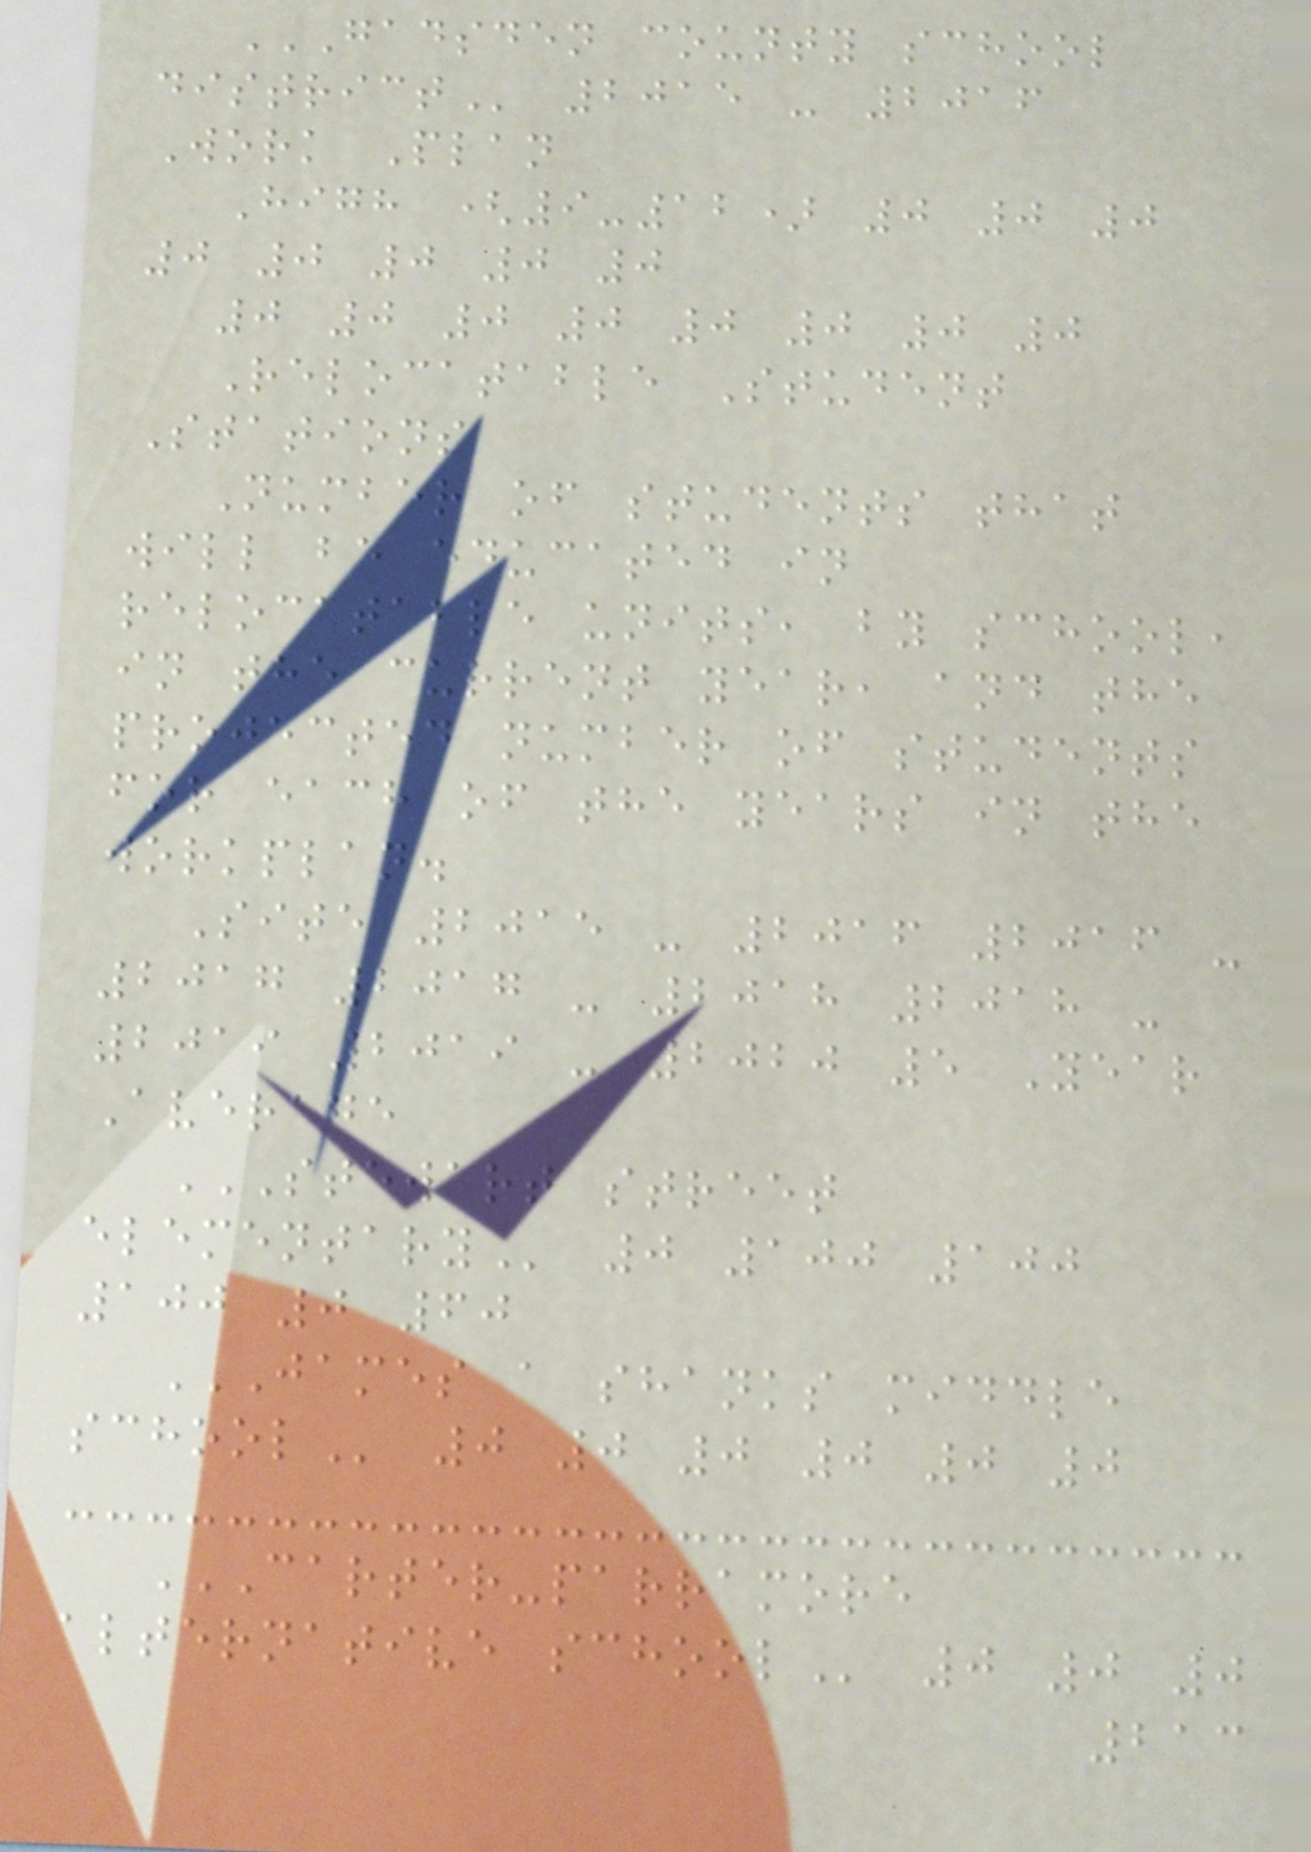GADSDEN COUNTY SCHOOL
DISTRICT 2015 - 2016
Work Plan
High (9-12) 0 0 0
0 0 0 0 0
0 0 0 0 0 0 0 0
Relocatable Student
Stations
Number of students that
will be educated in
relocatable units, by school,
in the current year, and the
projected number of students
for each of the years in the
workplan.
Site 2015 - 2016 2016 -
2017 2017 - 2018 2018 -
2019 2019 - 2020 5 Year
Average
STEWART STREET
ELEMENTARY 0 100 100
100 0 60
JAMES A SHANKS MIDDLE
SCHOOL 0 0 0 0 0 0
CARTER-PARRAMORE
ALTERNATIVE SCHOOL 0 0 0
213
